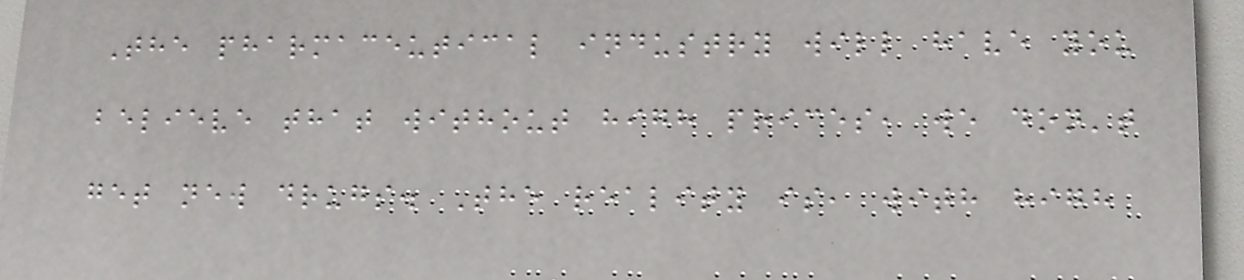The pharmaceutical industry will have you
believe that without high prices, we don't
get new drugs. The reality is, with high
